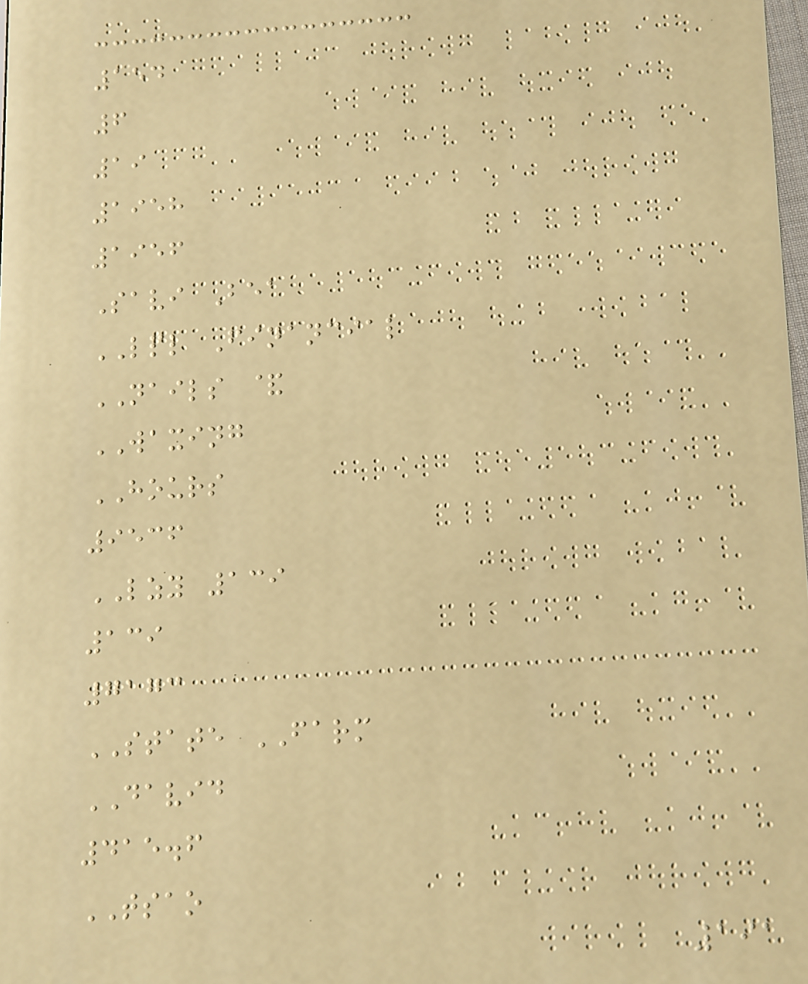154
6
19
1958
1956
Savi Bea
LPL Financial
NAILS &
WAXING
HOURS
9536
LZY 139
139
7173
STATE FARM
DAVID
415.6
TSAO
191
